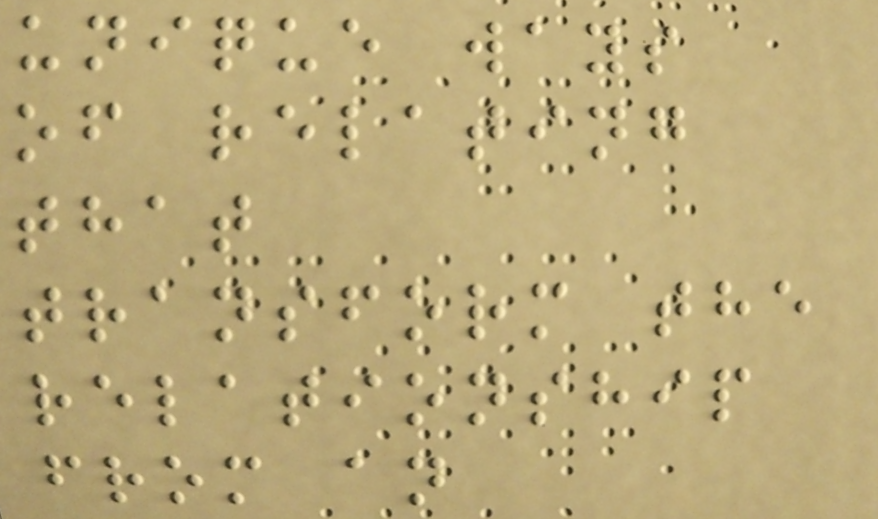unique ways
of relating
that
transform the
relationship
from an
